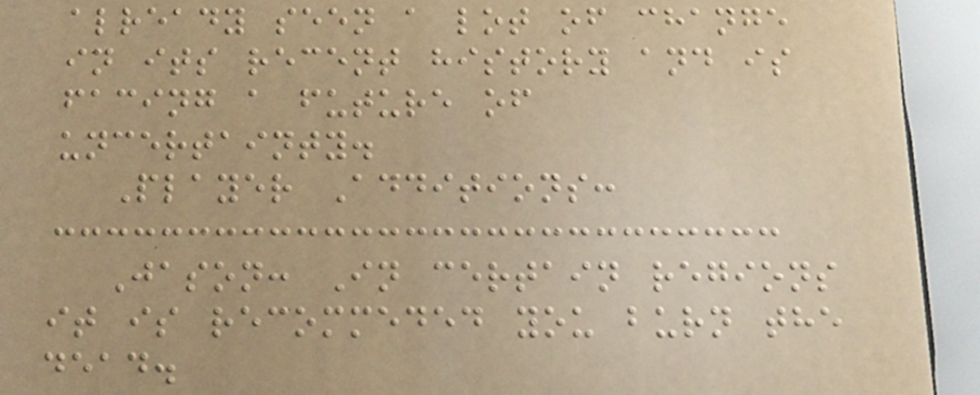already seen a lot of change
in its recent history and is
facing a future of
uncertainty.
Player Additions:
Jason: In certain regions
it is recommeded you burn the
dead.
